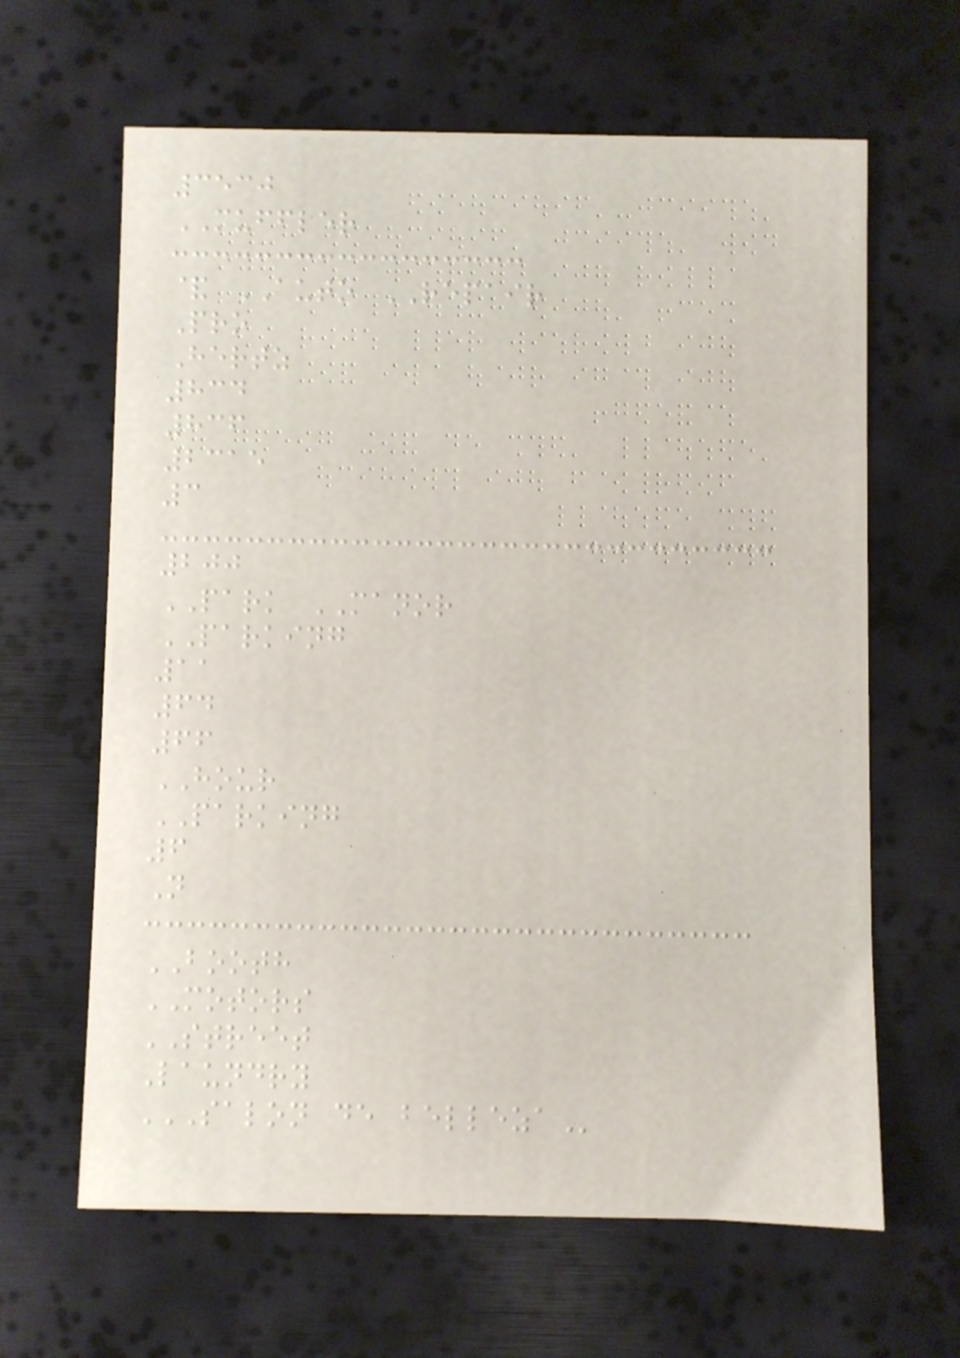3530
MUFFLER
& AUTO REPAIR
Pro
Hertz
834
836
2315
3
200
PARK MANOR
PARKING
11
64
66
HOUR
PARKING
6
N
BOOTH
MOTORS
STREET
Laundry
SALON DE BELLEZA
